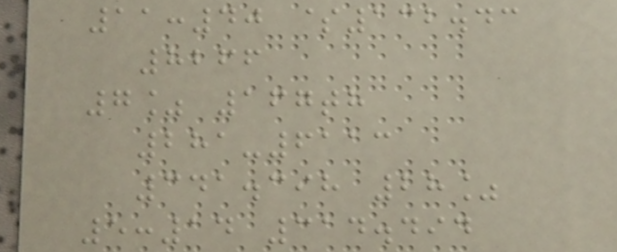11:40 $132.43
8266
7% 167th
281-6113
341.398 28%
5:14 314.494
